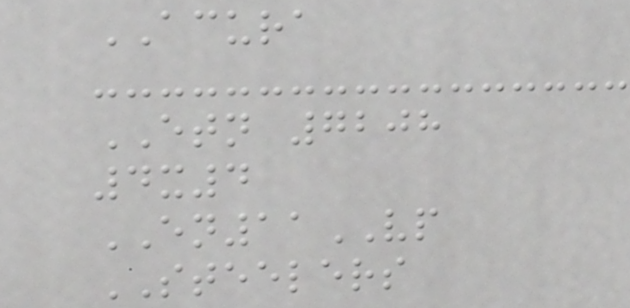ACURA
ETN 7208
4x4
EN11VP
STEELERS
